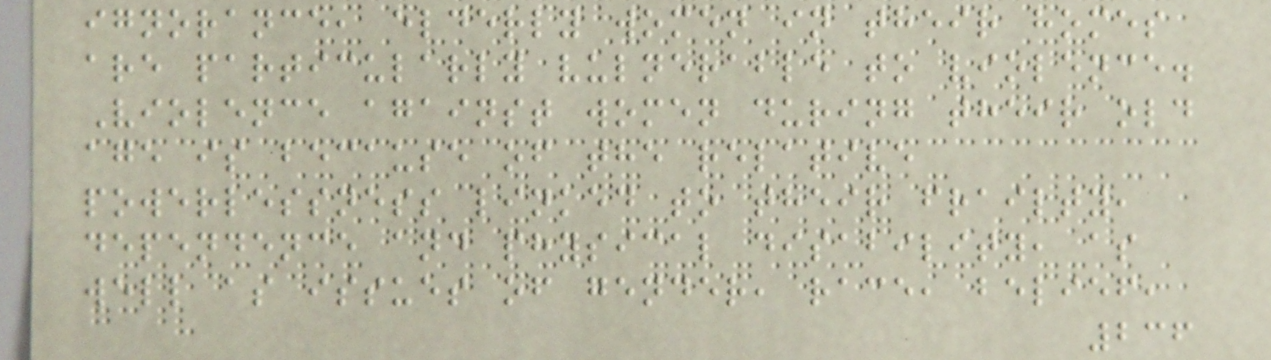ignorance, elderly women in their homes
are particularly vulnerable to violence.
Violence against women during their old
age is because of the relative
powerlessness linked to their frailty,
dependence and physical disability, as
well as issues of gender, race, belief,
236
